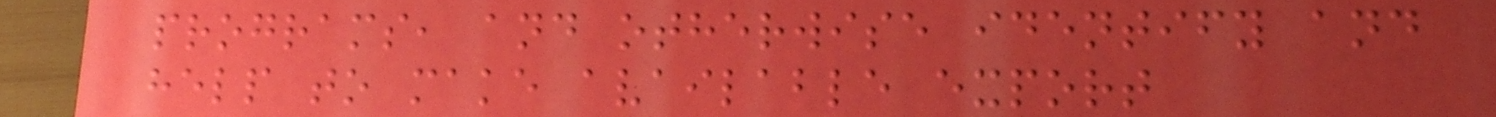programs, and otherwise identify and
help to make available export
